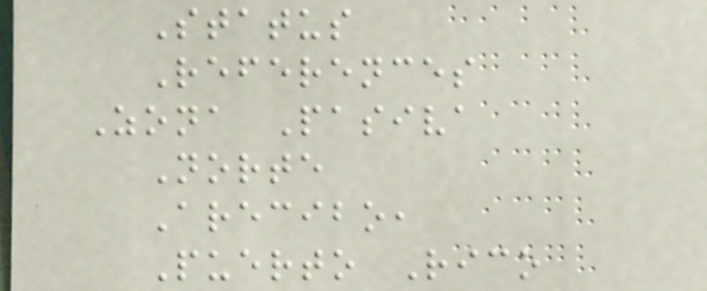Status
References
Zona Pasiva
Norte
Arecibo,
Puerto Rico
